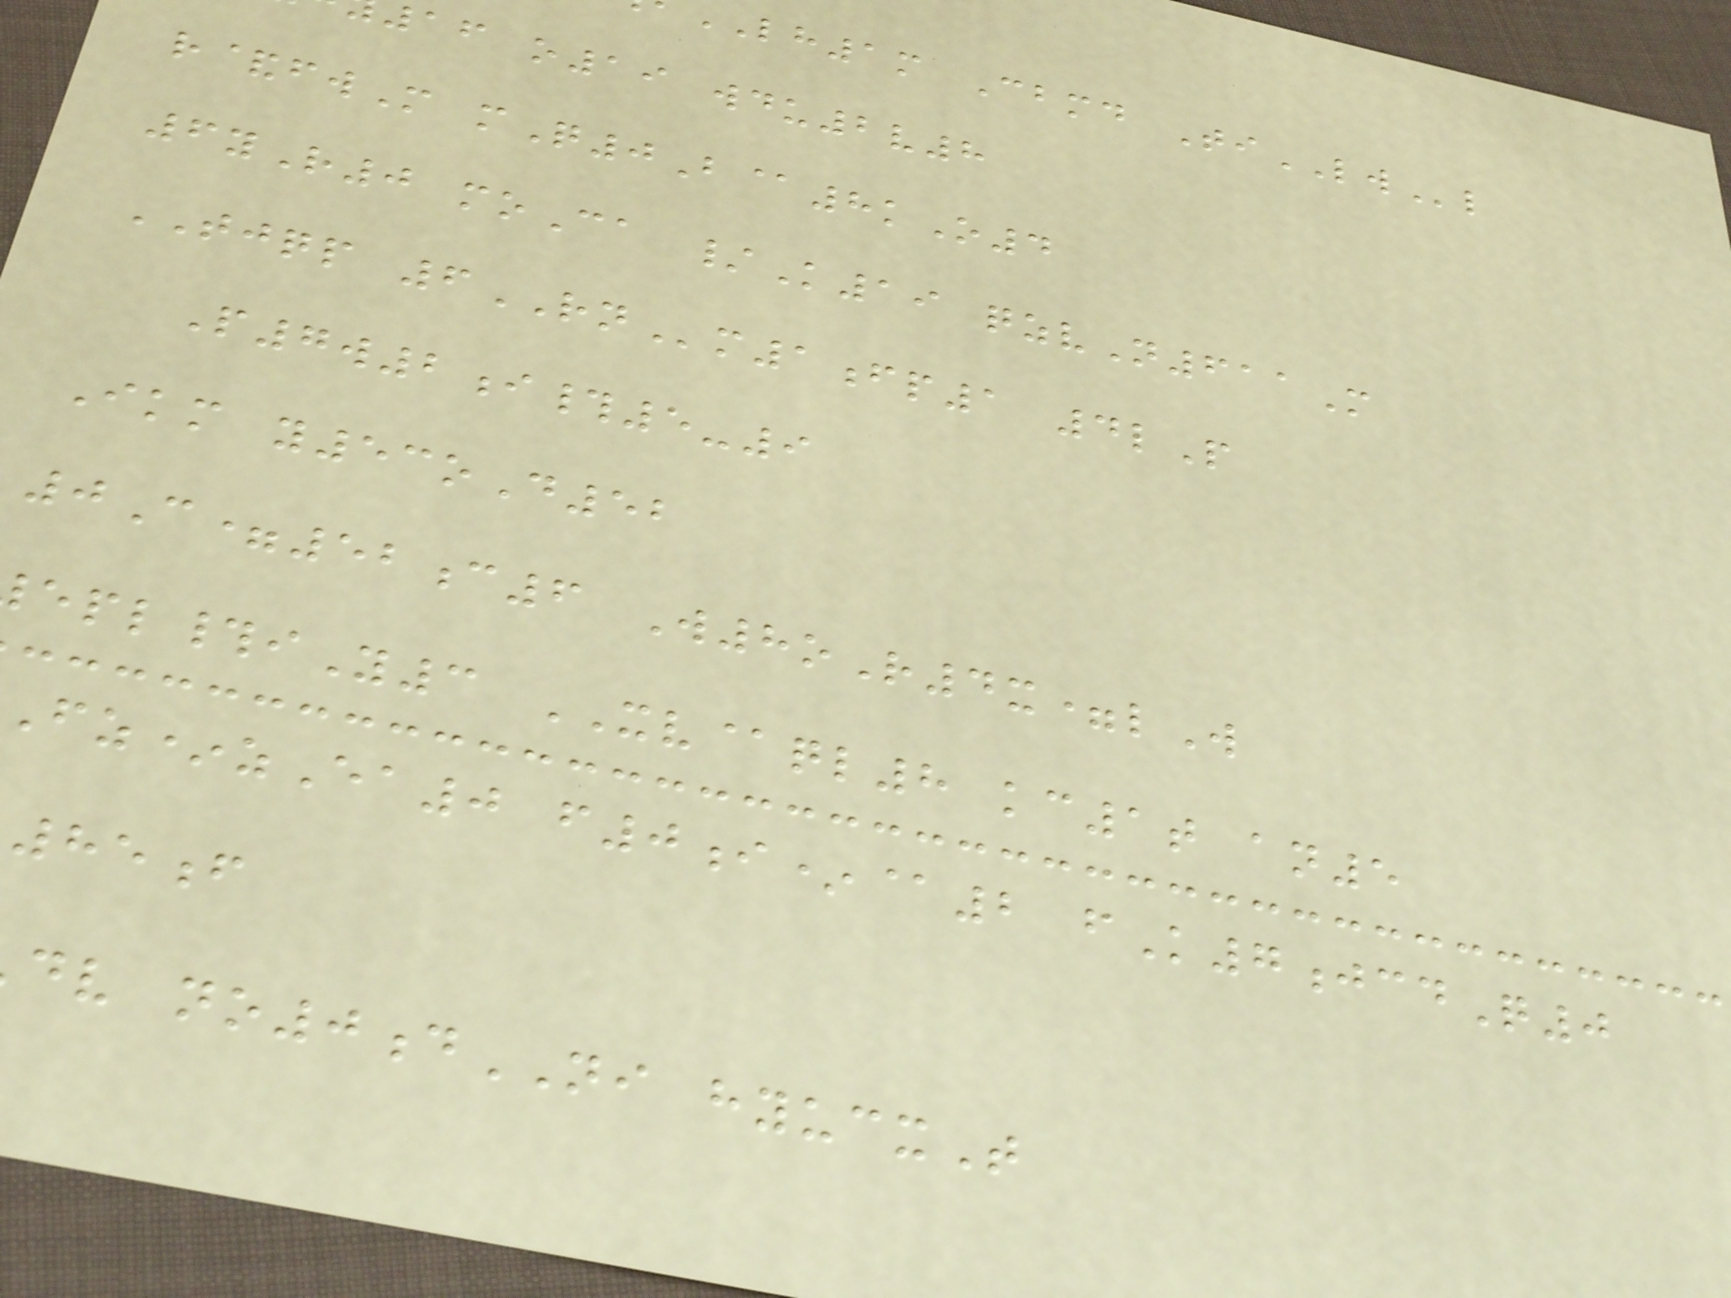lh1m Cbmd TiLWl
af o19 wdu2v8
r&fwM mQ0B@8kO4
6yR0 moCa /K19 qzvN611M
TJQP 6RNm1fp1 4lP
P7w2i#5-9
Ikm y53oD52
0C=52c6 W8oR4x=lW
pl#iY3 XV@ql8 kc1t an5
*zEa0 f0i*@2 fK7jcdQ0
85f
dv no0dNI hyucxT
